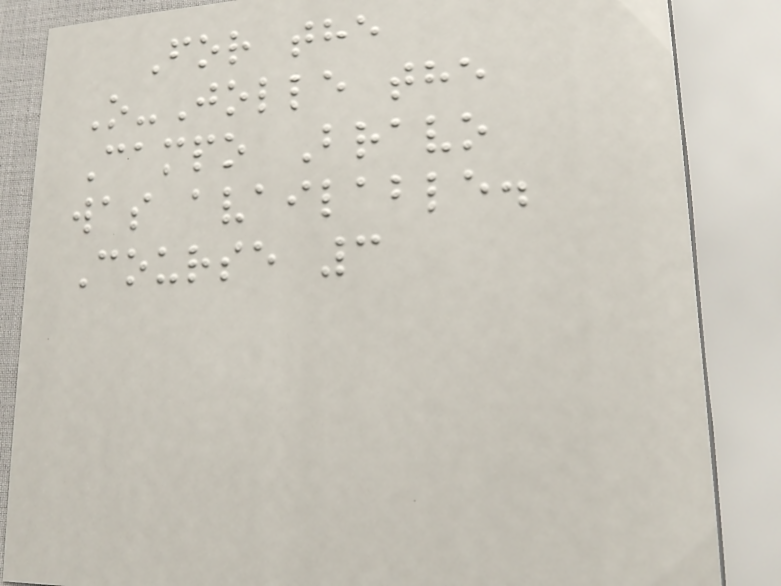For the
O-Jolle the
Campo Bravo
was available.
Course 3
